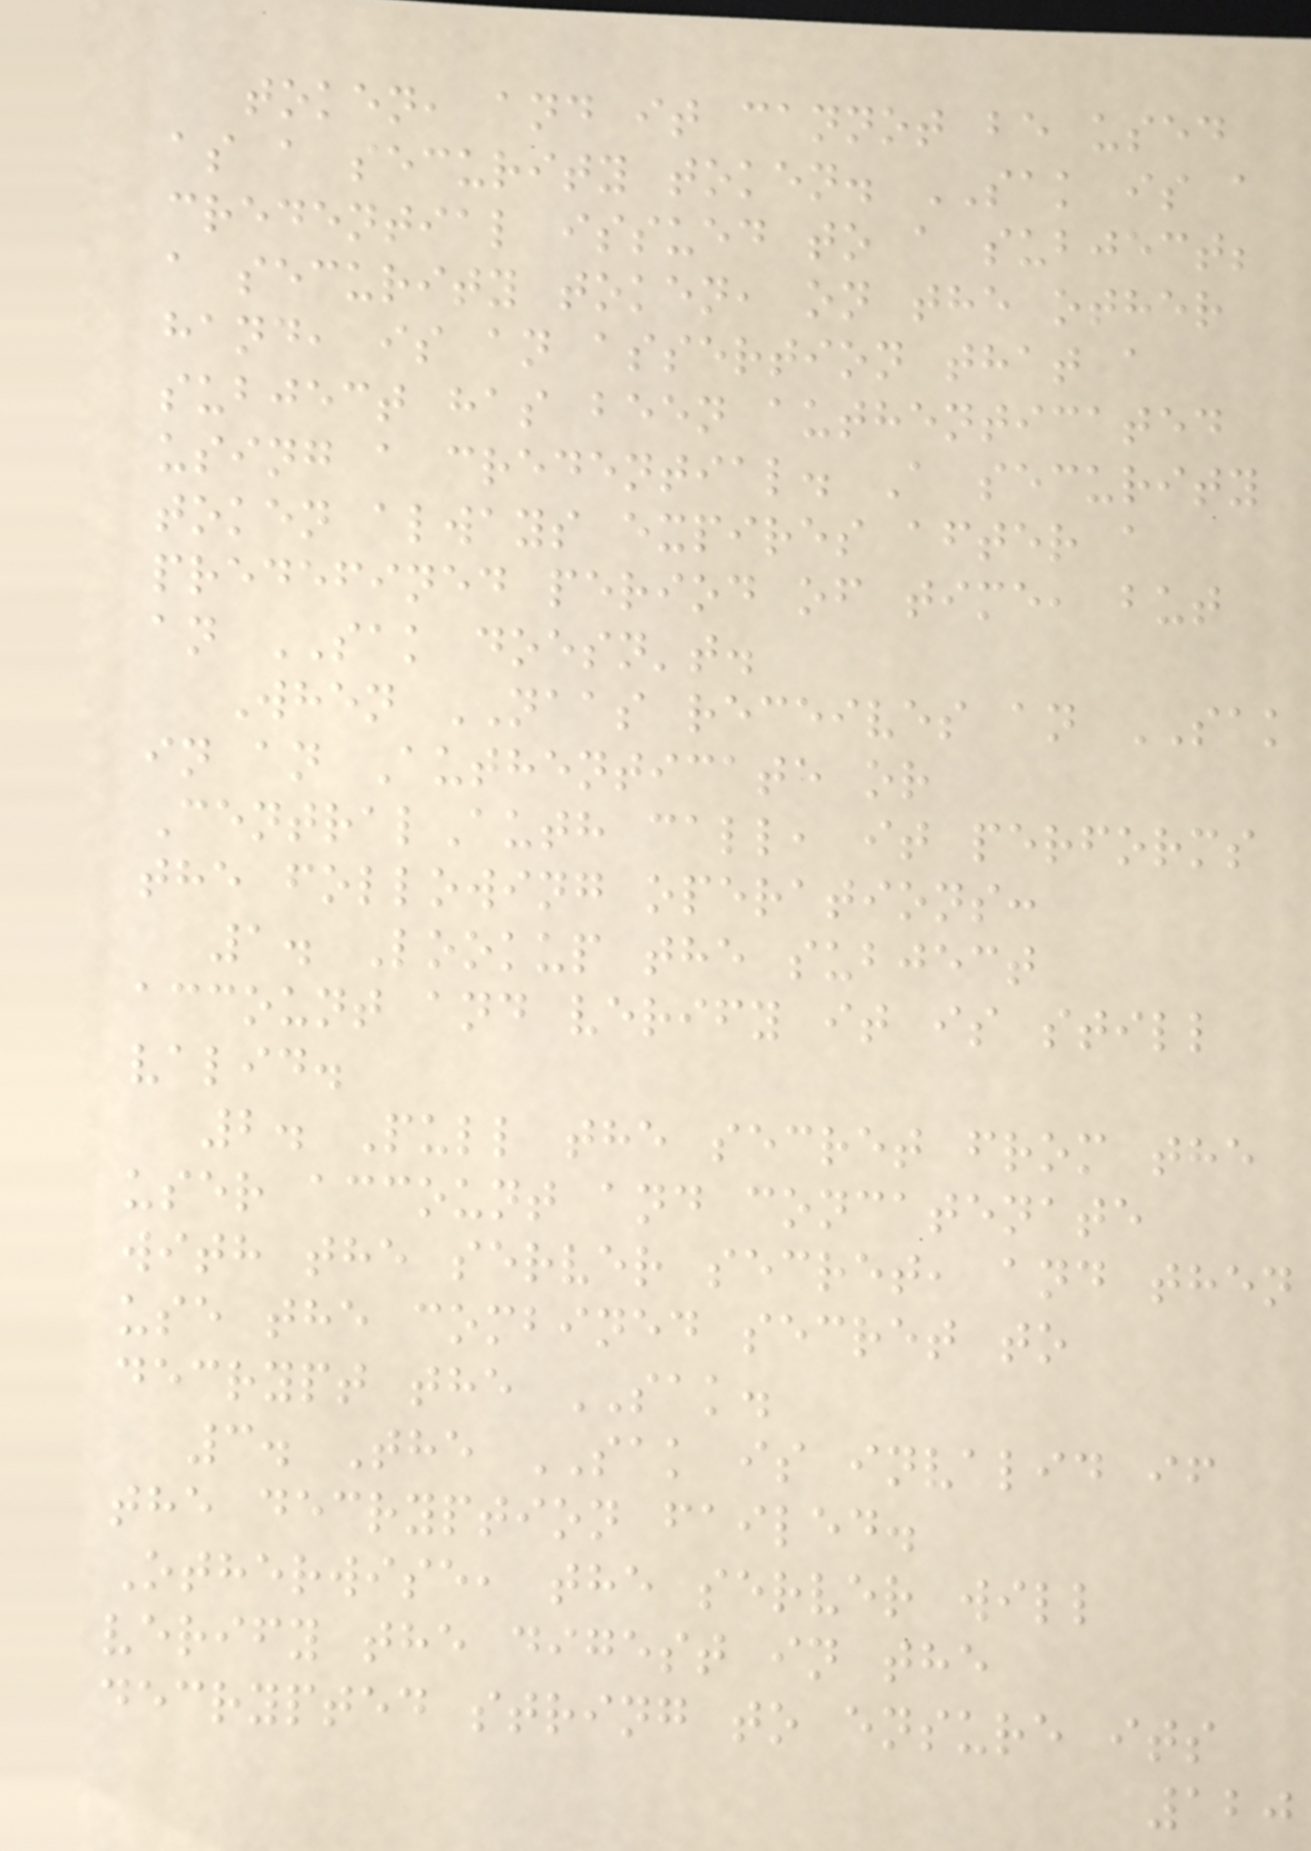token, and it cannot be used
as a security token. SAK is a
credential issued to a subject;
a security token, on the other
hand, is an assertion that a
subject has been authenticated
using a credential. A security
token always expires after a
predefined period of time, but
an SAK doesn't.
When NAAS receives an SAK
in an Authenticate or
CentralAuth call, it performs
the following operations:
1. Lookup the subject
account and verify it is still
valid.
2. Pull the secret from the
user account and concatenate
with the server secret, and then
use the combined secret to
decrypt the SAK.
3. The SAK is invalid if
the decryption failed.
Otherwise, the server will
verify the digest in the
decrypted string to ensure its
120
